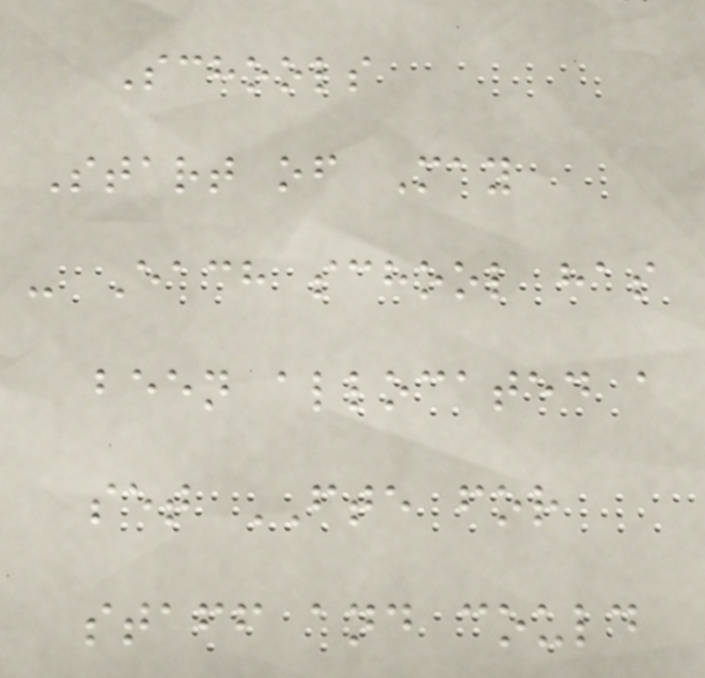Schools
Start of May
- Each school has
been allocated a
set FTE for
staff and could
